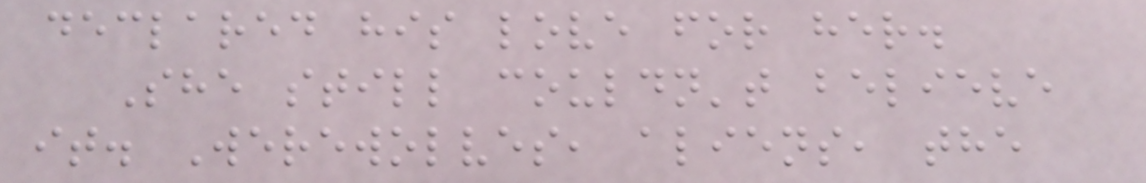declared his love for her.
She still couldn't believe
it. Werewolves, aliens, the
